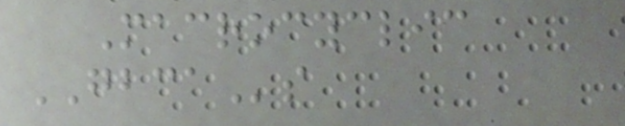Macrocyclic
GBCAs
